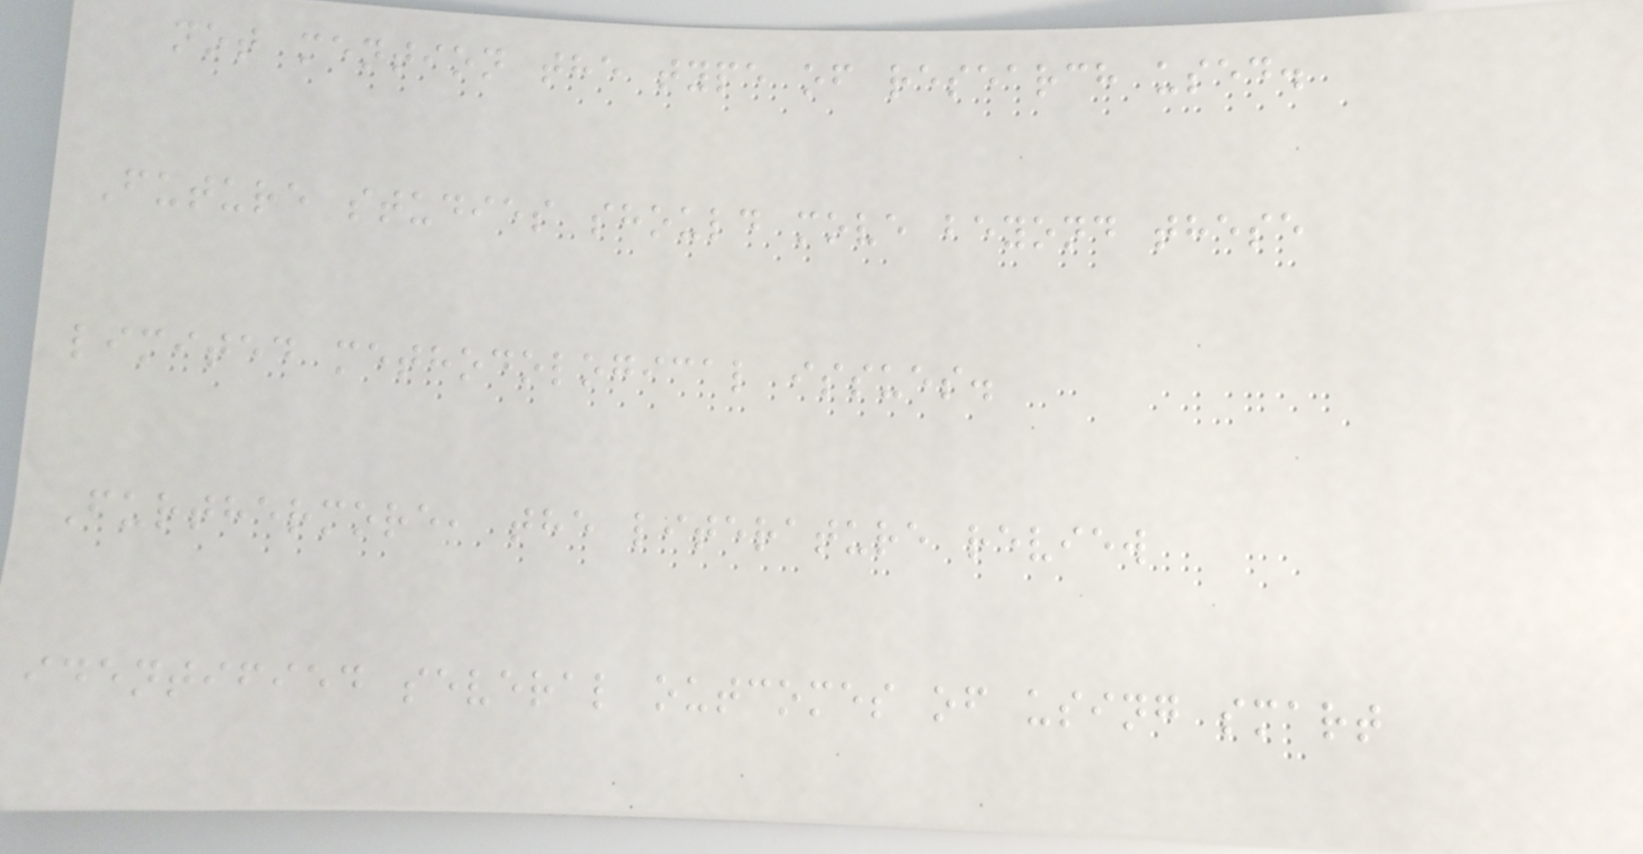not mention the type of research used.
Future studies should move beyond these
limited methodological issues.
Furthermore, the literature review
identified several outcomes of using smart
